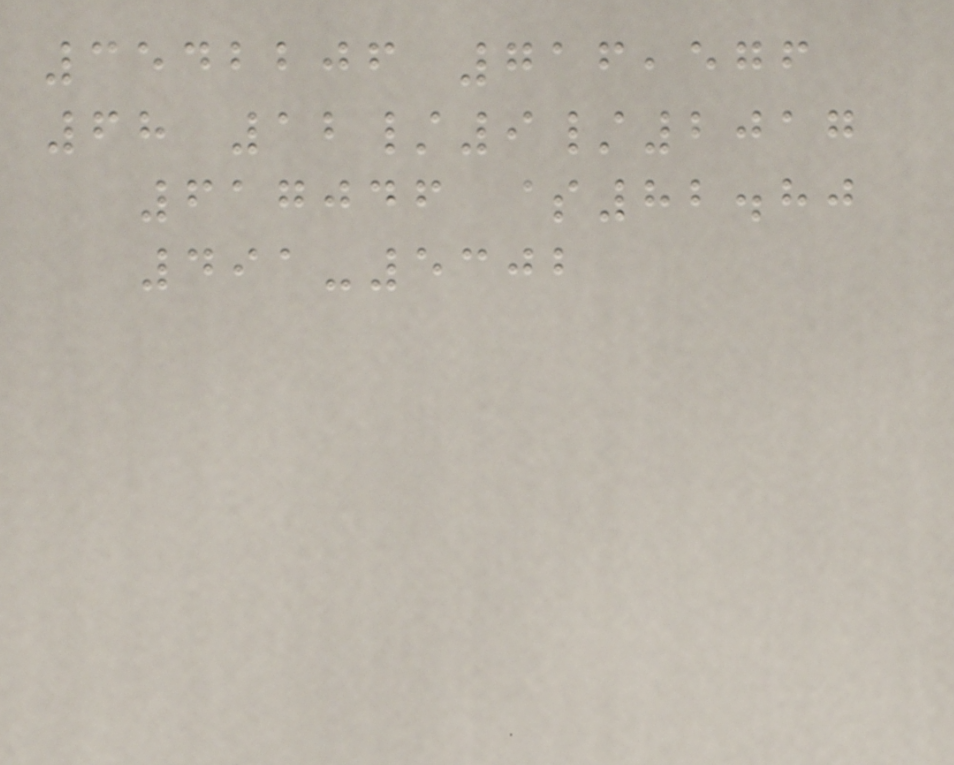3542206 716,576
68 12/9/2017
617046 $82.80
491-5302
